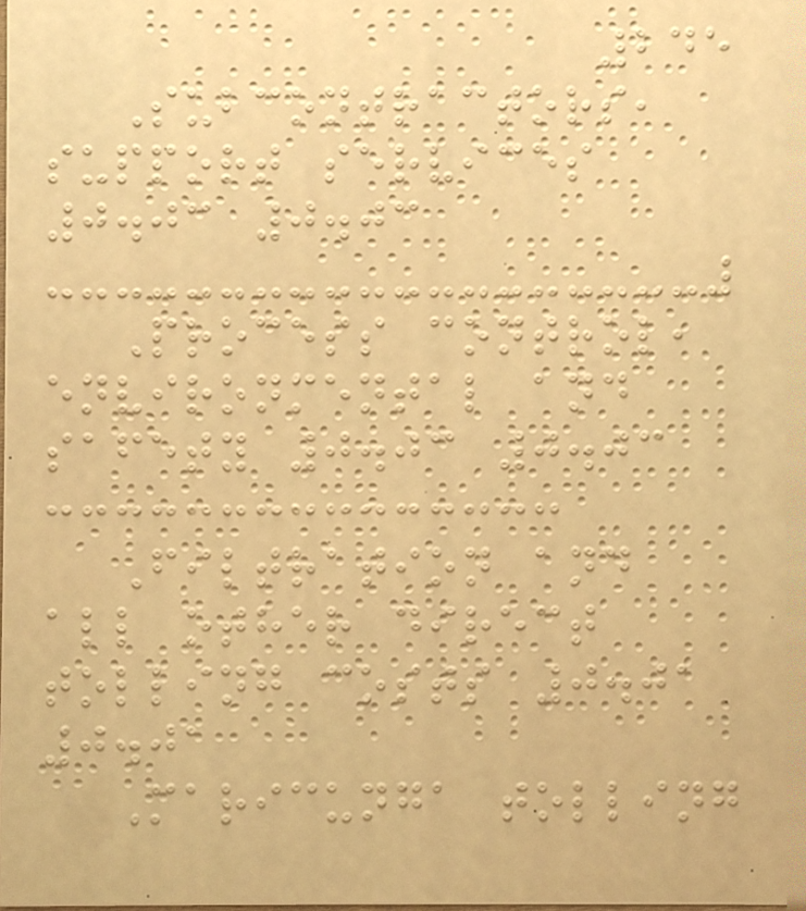245
Subcontractors,
support services
0.03 0.03
Process control,
environmental and
safety 0.03 0.03
Filtration and
all other direct
tolling costs 0.01
0.01
Maricunga tolling
